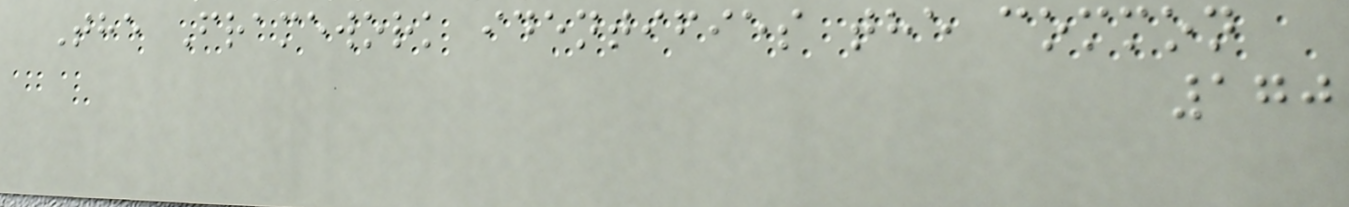The Framework identifies the common
170
